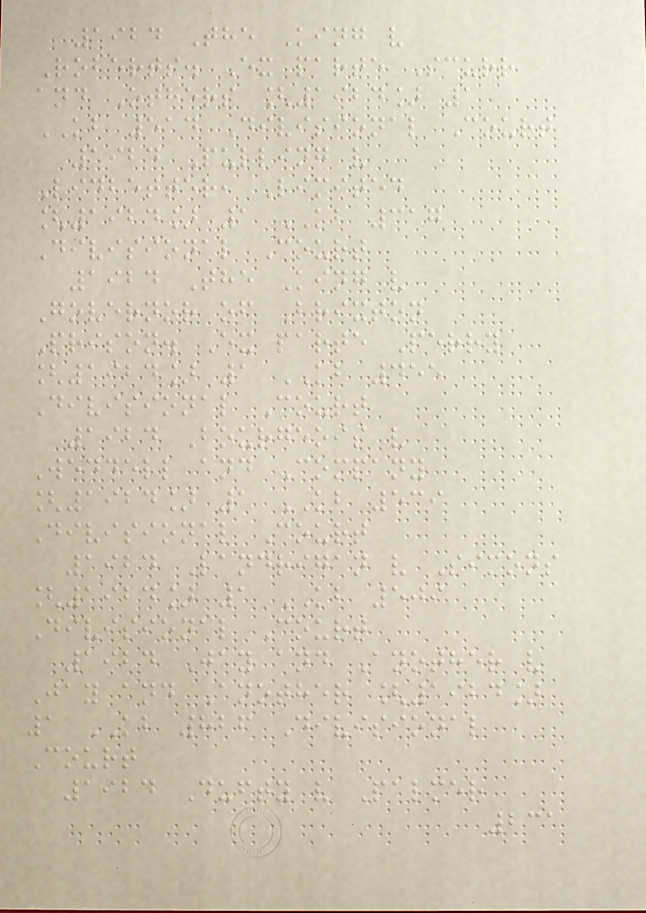1924 The King v
Roberts. Ex parte Scurr
and Others [1924] 1
KB 514 Divisional Court
1924 Pulling v
Lidbetter, Limited
[1924] 1 KB 317
Divisional Court
1924 The King v
Governor of Brixton
Prison. Ex parte Perry
[1924] 1 KB 455
Divisional Court
1924 Bourgeois v
Weddell and Company
[1924] 1 KB 539
Divisional Court
1924 Landrigan v Simons
[1924] 1 KB 509
Divisional Court
1924 Jay and Another v
Jay and Another [1924]
1 KB 826 Divisional
Court
1924 Dufty v Palmer
231
